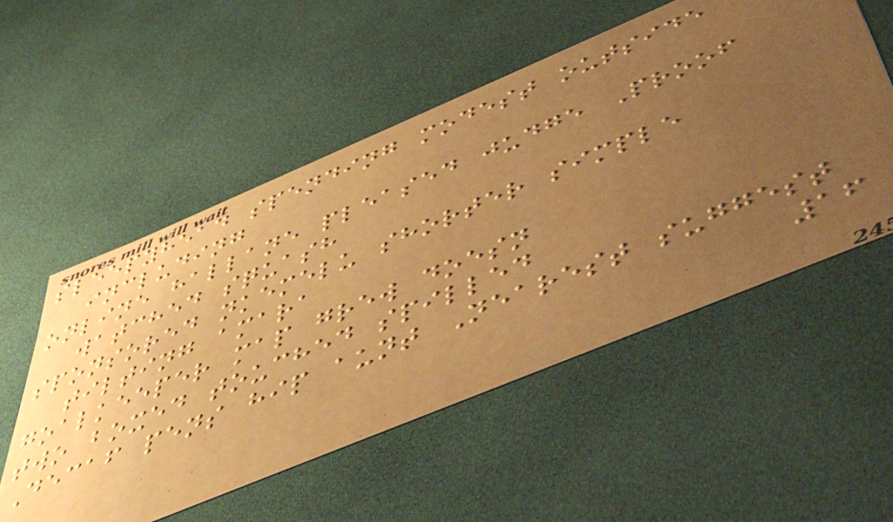sleepyhead spending modest outside
including
online hallane pleased judge Proof
watched squash
sponsored nkemelu shorter simple
tilting amara
goalkeeper map grew doesn
two boxed touched spilled
Decaf pens hip aunt Nearest suggest
16
